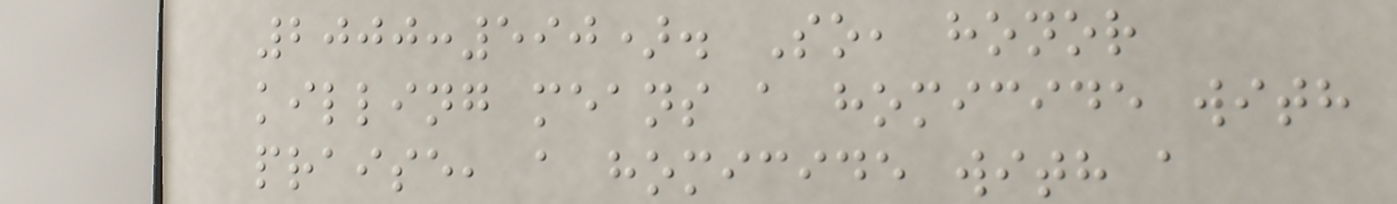2000:590). So, honor
killing means a homicide with
praise, a homicide with a
